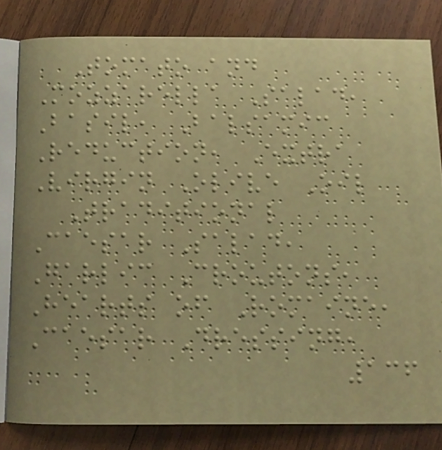Tomato and
Mozzarella Salad,
Basil, Balsamic
Reduction, Extra
Virgin Olive Oil
Traditional
Caesar Salad,
Garlic Croutons,
Hearts of Romaine,
Caesar Dressing,
136
